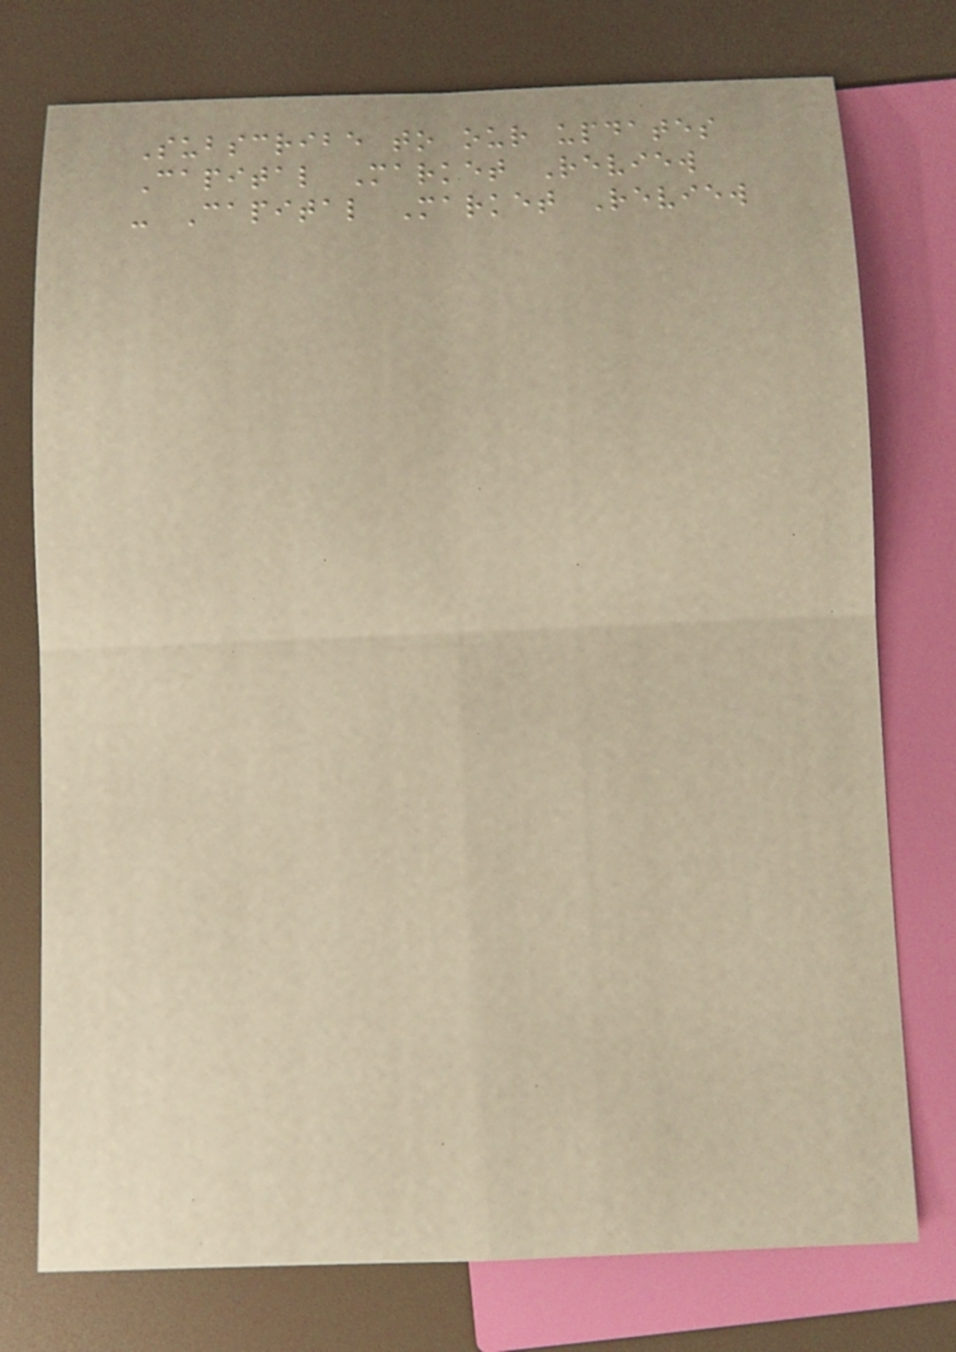Subscribe to our updates
Capital Market Review
- Capital Market Review
